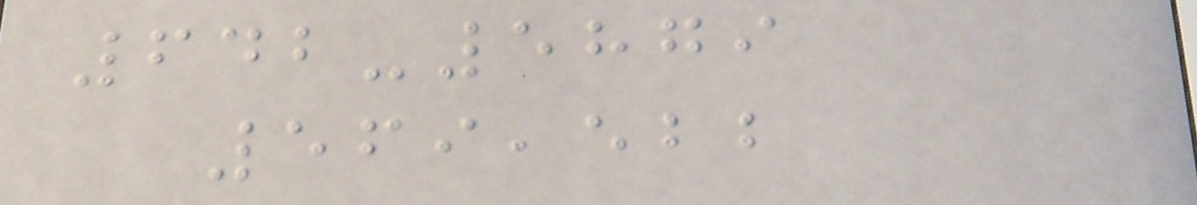642-5879
569,522
